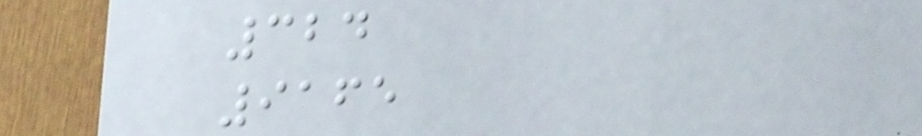324
9165
